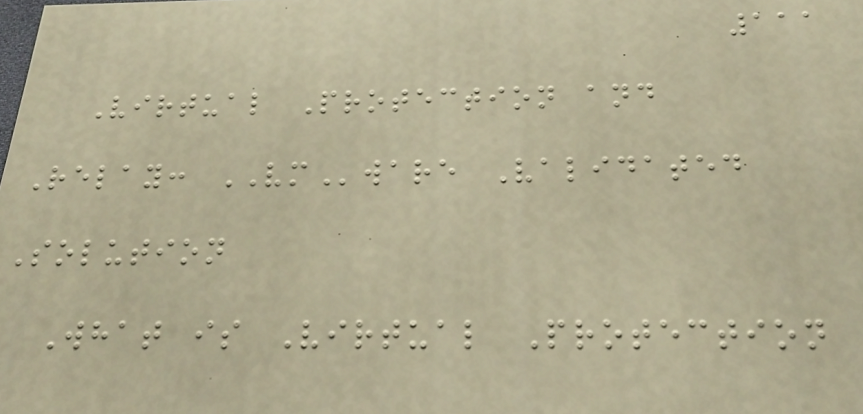111
Virtual Protection and
Relay: VMware Validated
Solution
What is Virtual Protection
